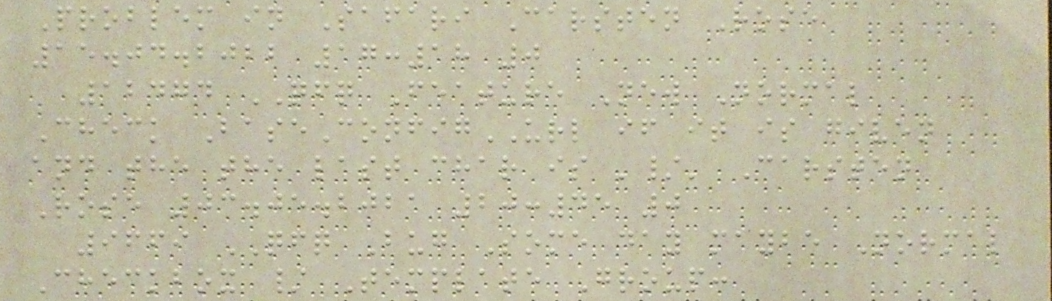Problem in Safari Carsten Rose
15.04.2022 17:18 0
12474 QFQ Feature New Normal
Check BaseConfigURL if it is given
and the the last char is '/' Carsten
Rose 03.05.2021 20:45 0
9669 QFQ Bug Some day maybe Normal
Checkbox / Template Group:
